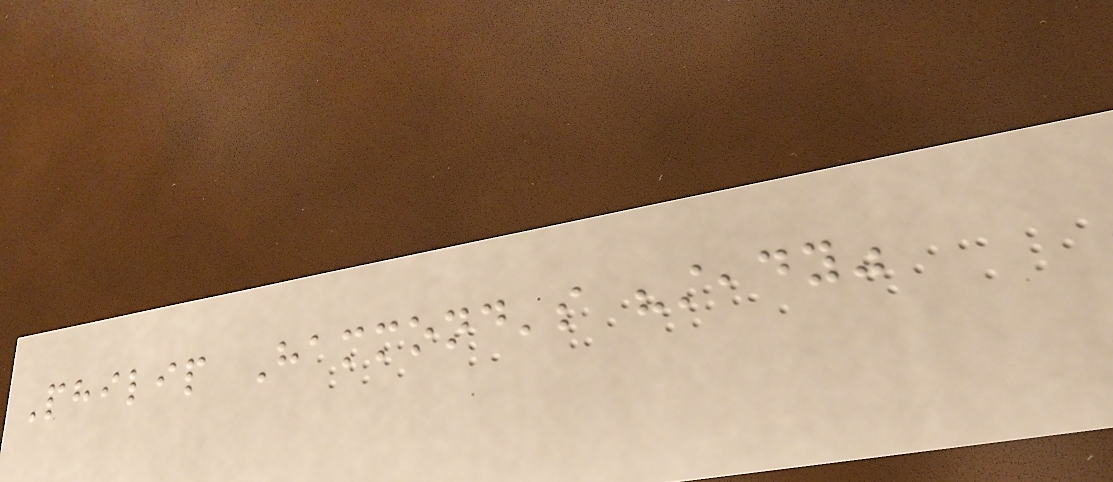Philip Hammond's "steady"
